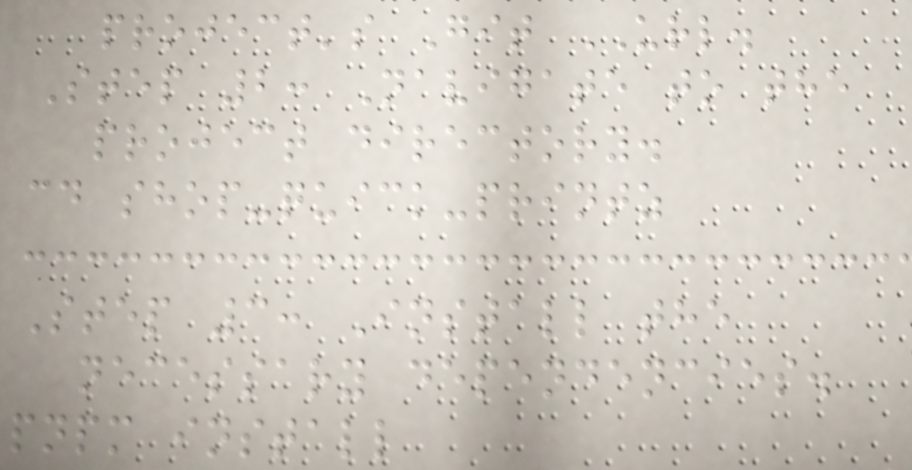project's Git URL.
Step 2: Navigate to the
project directory.
cd shop-quick-printz
Step 3: Install the
necessary dependencies.
pnpm install
